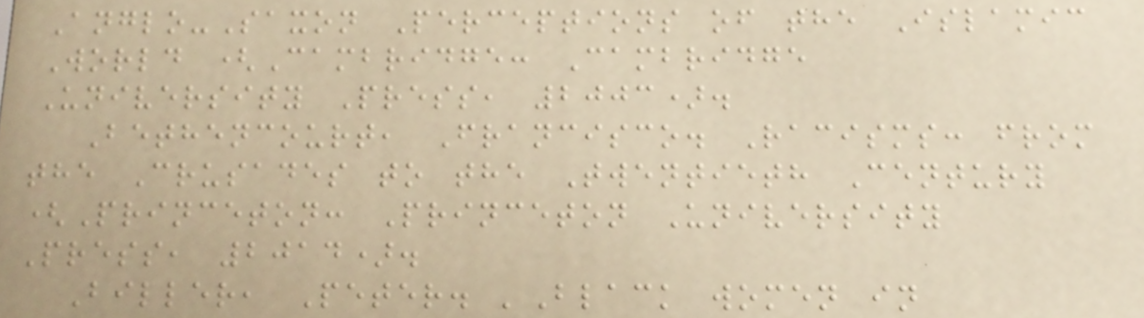Anglo-Saxon Perceptions of the Islamic
World (Cambridge: Cambridge
University Press, 2003).
Bethencourt, Francisco. Racisms: from
the Crusades to the Twentieth Century
(Princeton: Princeton University
Press, 2014).
Biller, Peter. 'Black women in
